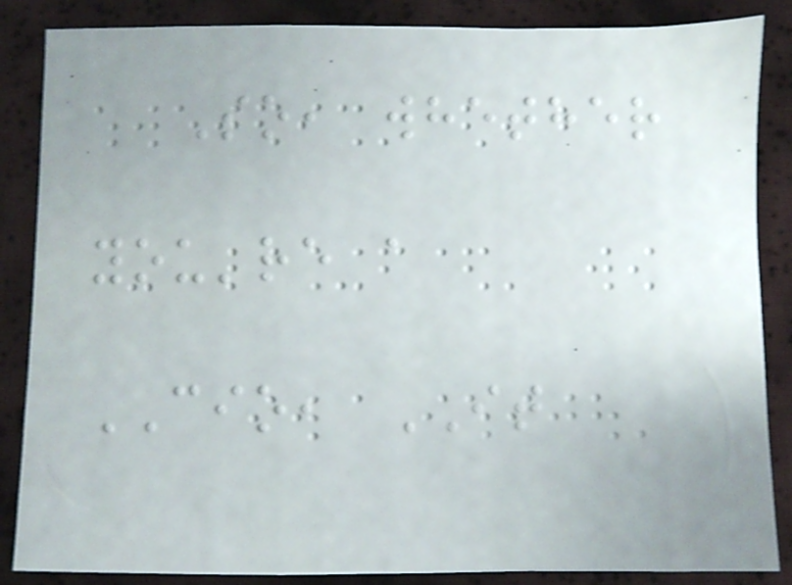So, whether
you're a
CIO, IT
